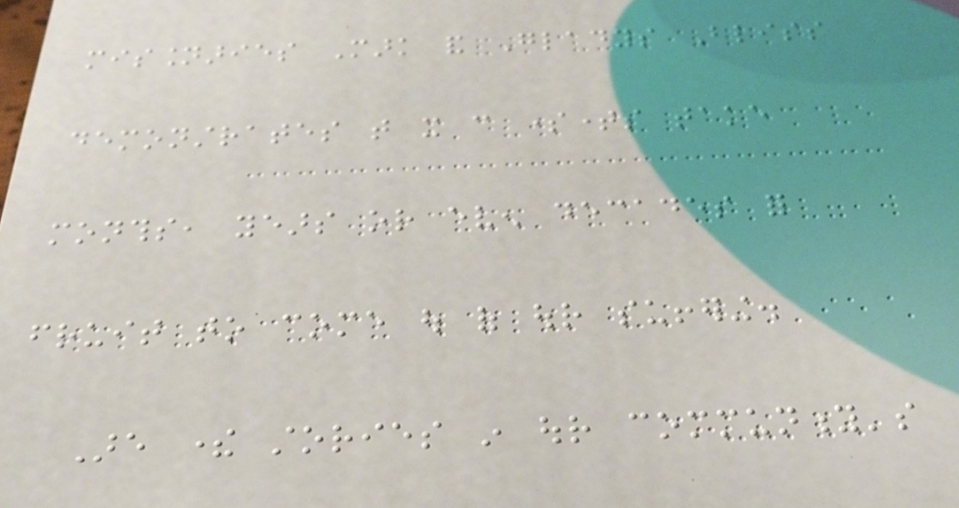missionaries Mark and Gladys Bliss
demonstrates that it can sometimes take
months, years or even decades for
fruit to come out of our suffering.
Are there stories in our community's
